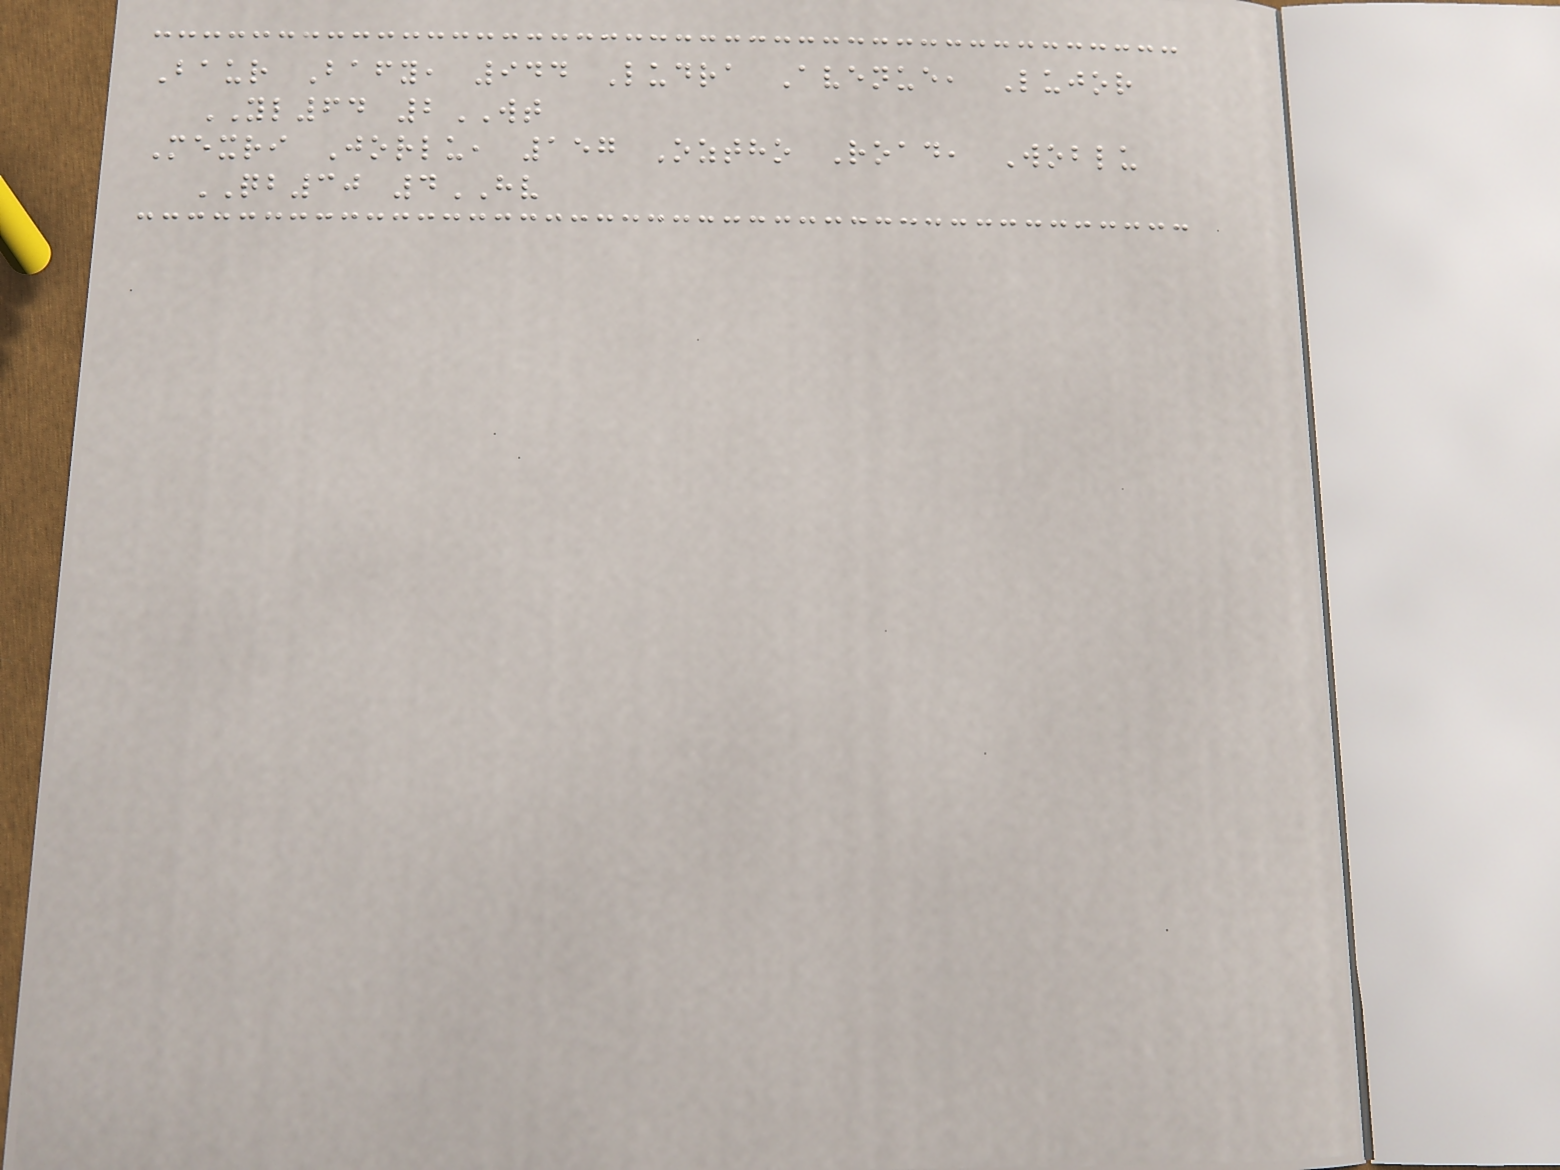Baur Bafy, 944 Ludra Avenue, Lujor
YL64 2WT
Mexri Jorlu, 157 Oztho Road, Woblu
QB30 4HV
